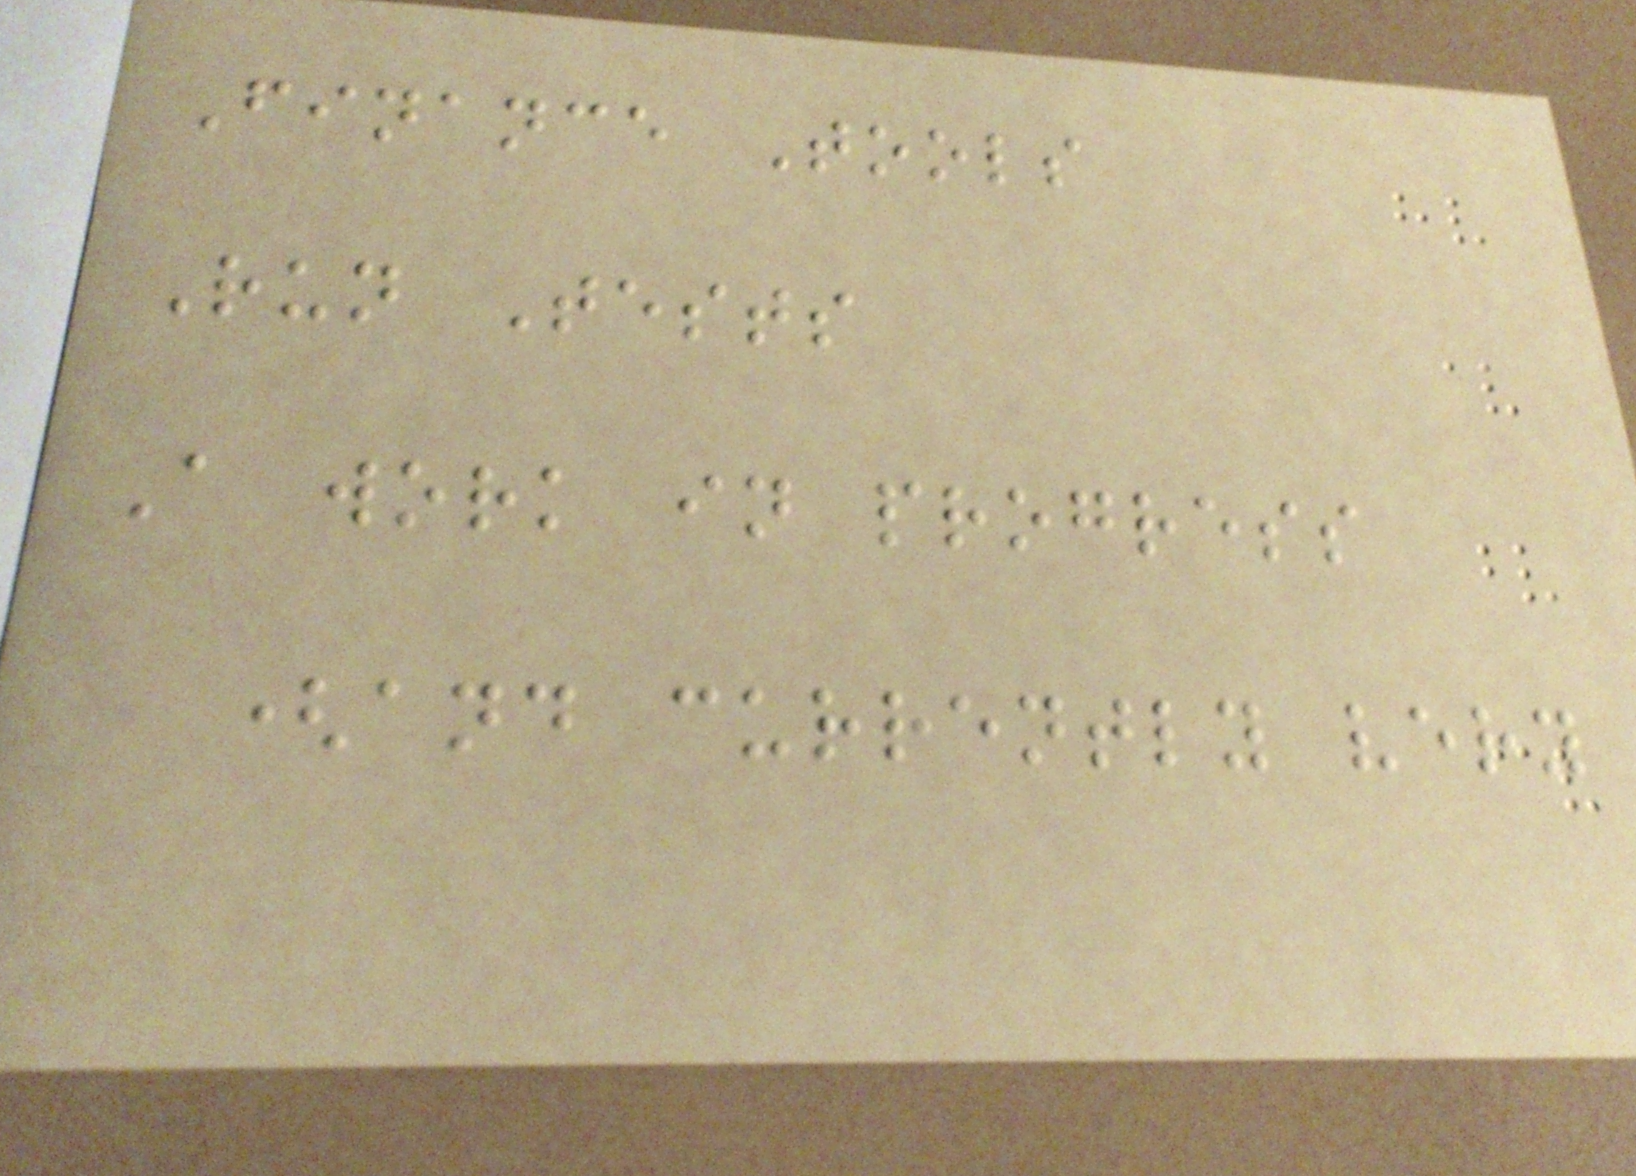Finance Tools
Run Tests
A work in progress
(and currently very
